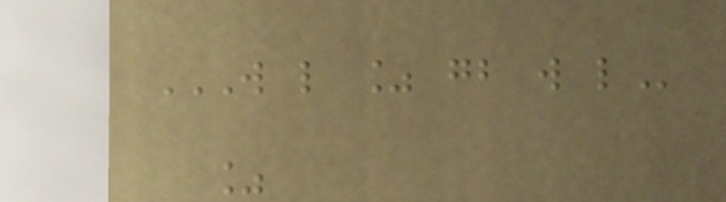W L % GB W L
%
